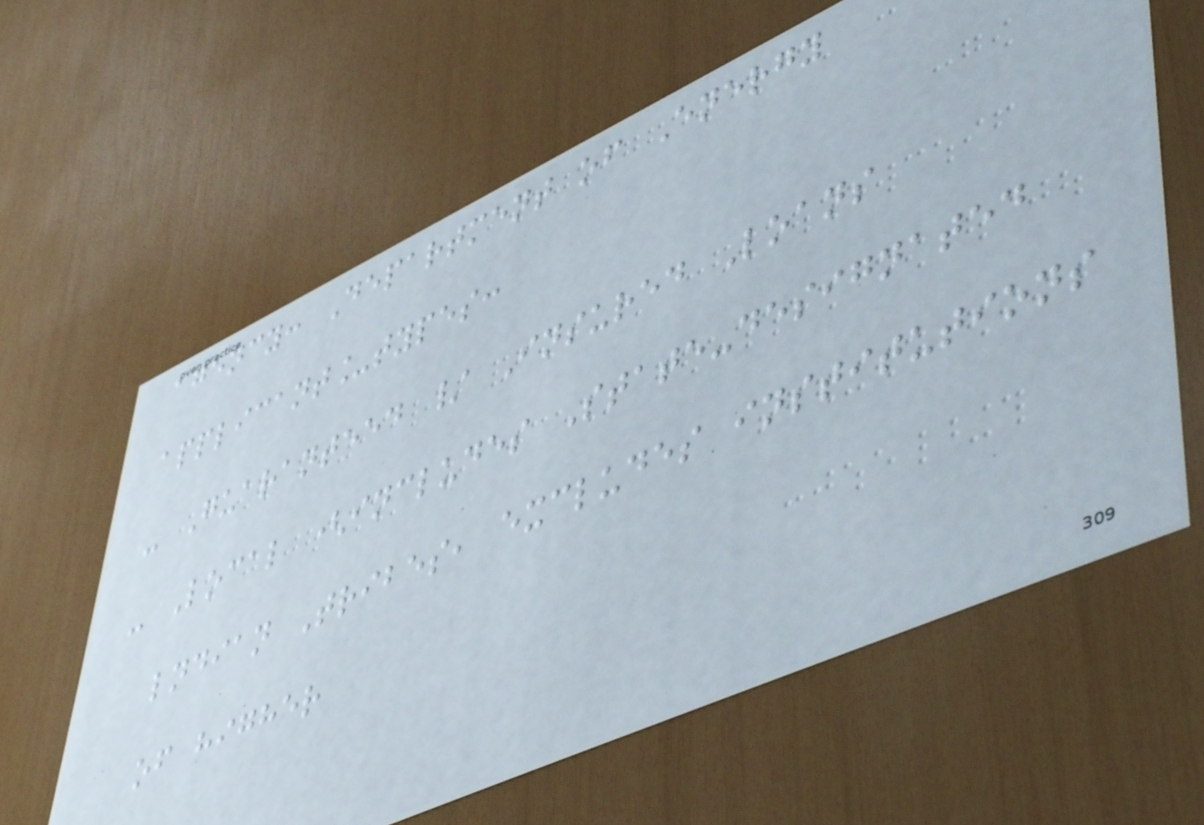agency: Department of Energy
applicant_types:
- Guaranteed / Insured Loans
- Local (includes State-designated
lndian Tribes, excludes institutions
of higher
